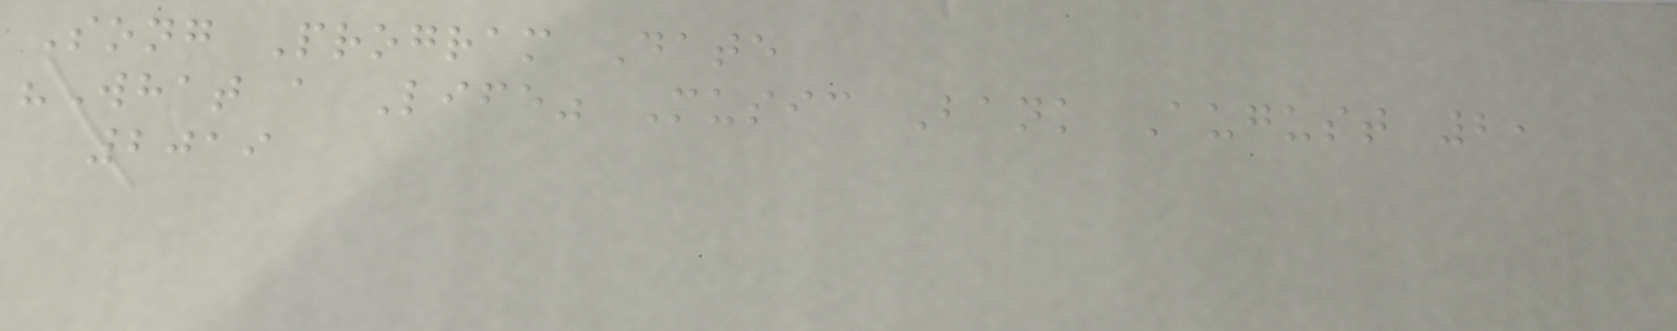Song Program Date
"What a Life" Music Bank August 2,
2019
